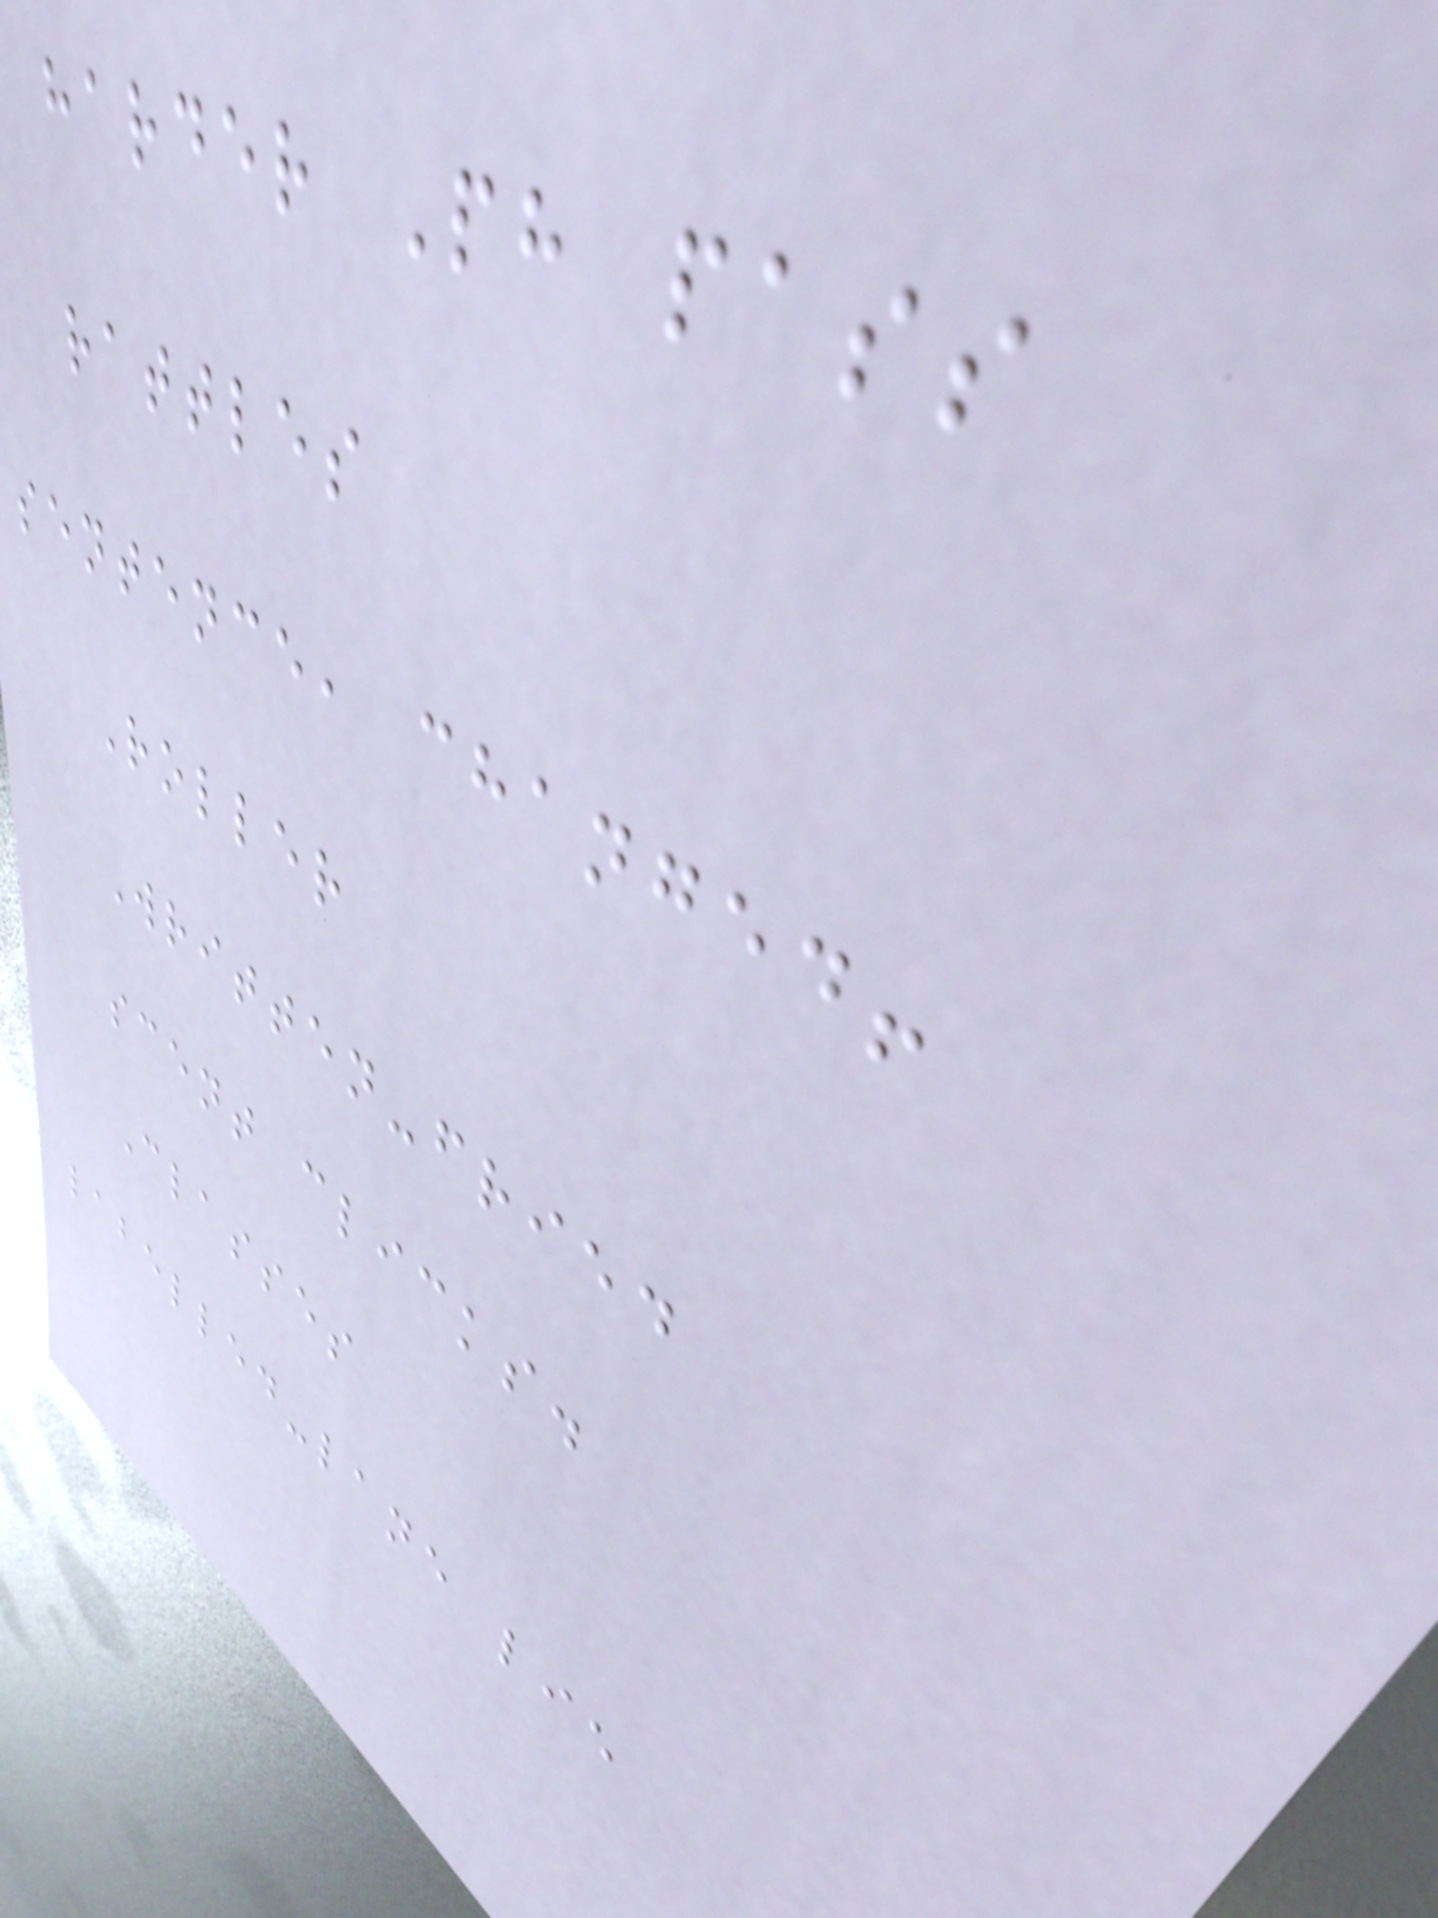harder Ph pass
rattles
sentence, changed!
Roller
Written-fried
scent clicks.
Classes
labelled-lane lie
